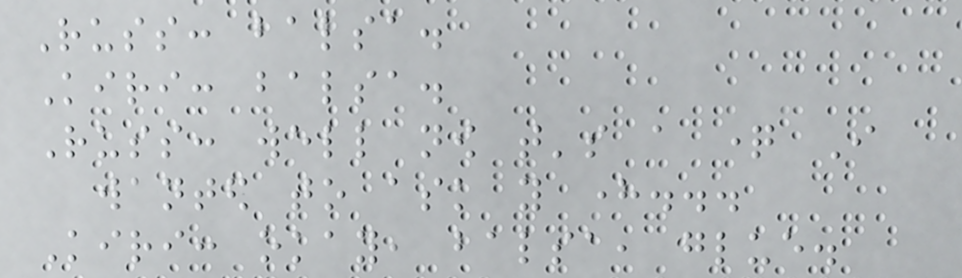Russ: balsa.
Kiri: balsa.
Russ: well now that's a question I
wanted to ask you here...
Kiri: okay, balsa, glue.
